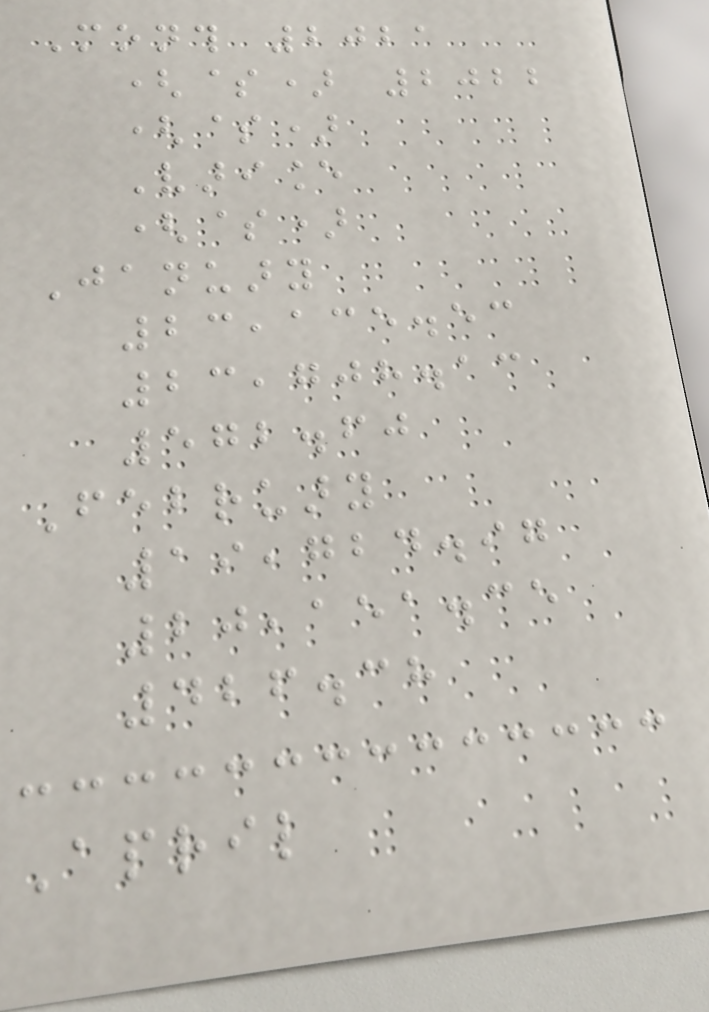Month 2021
($) 2022
($)
Variance
($)
January
23,135.53
23,708.13
572.60
February
19,724.97
20,151.35
426.38
April
